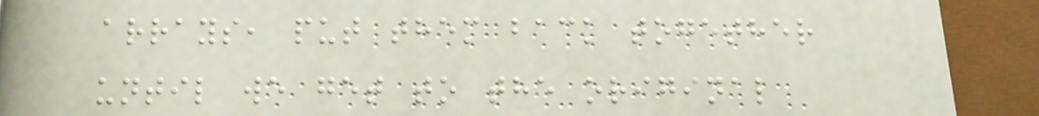arrays, put them back together
until we get to the original
